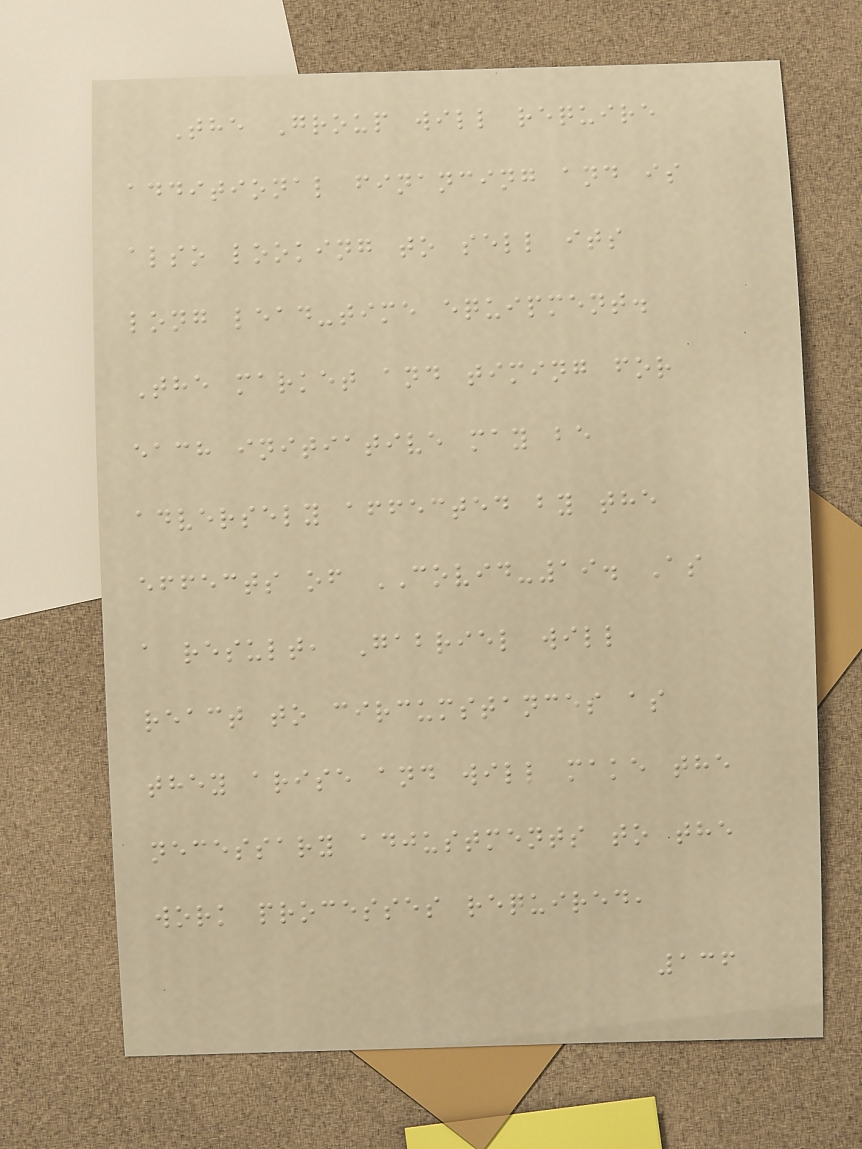The Group will require
additional financing and is
also looking to sell its
long lead-time equipment.
The market and timing for
each initiative may be
adversely affected by the
effects of COVID-19. As
a result, Gabriel will
react to circumstances as
they arise and will make the
necessary adjustments to the
work processes required,
136
